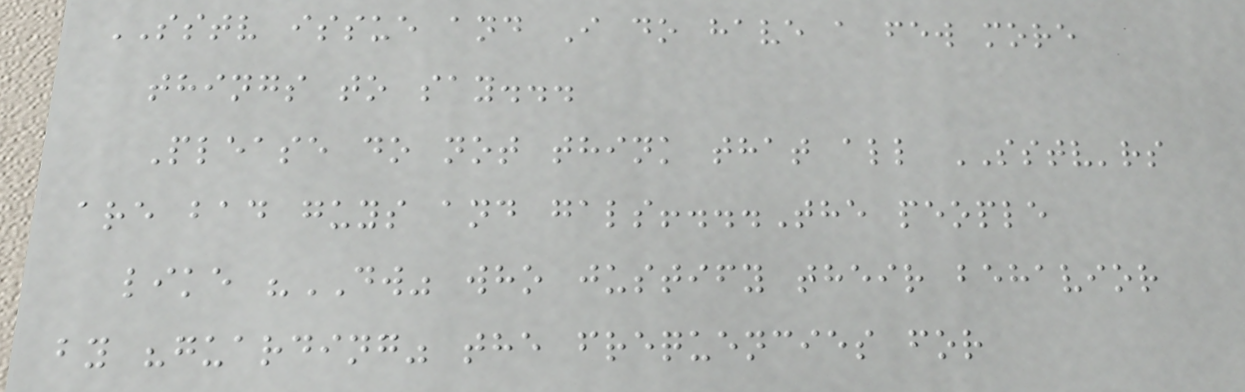SSTV issue and I do have a few more
things to say...
Please do not think that all SSTV'rs
are bad guys and gals!...The people
like "DW" who justify their behavior
by "guarding" the frequencies for
